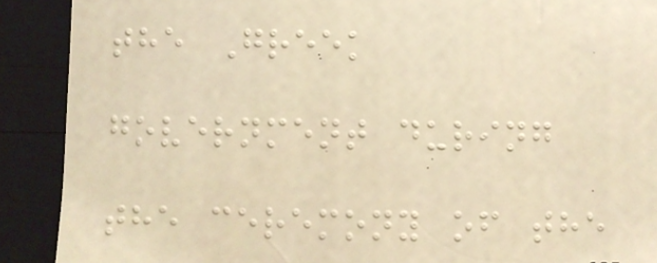the Greek
government during
the ceremony of the
